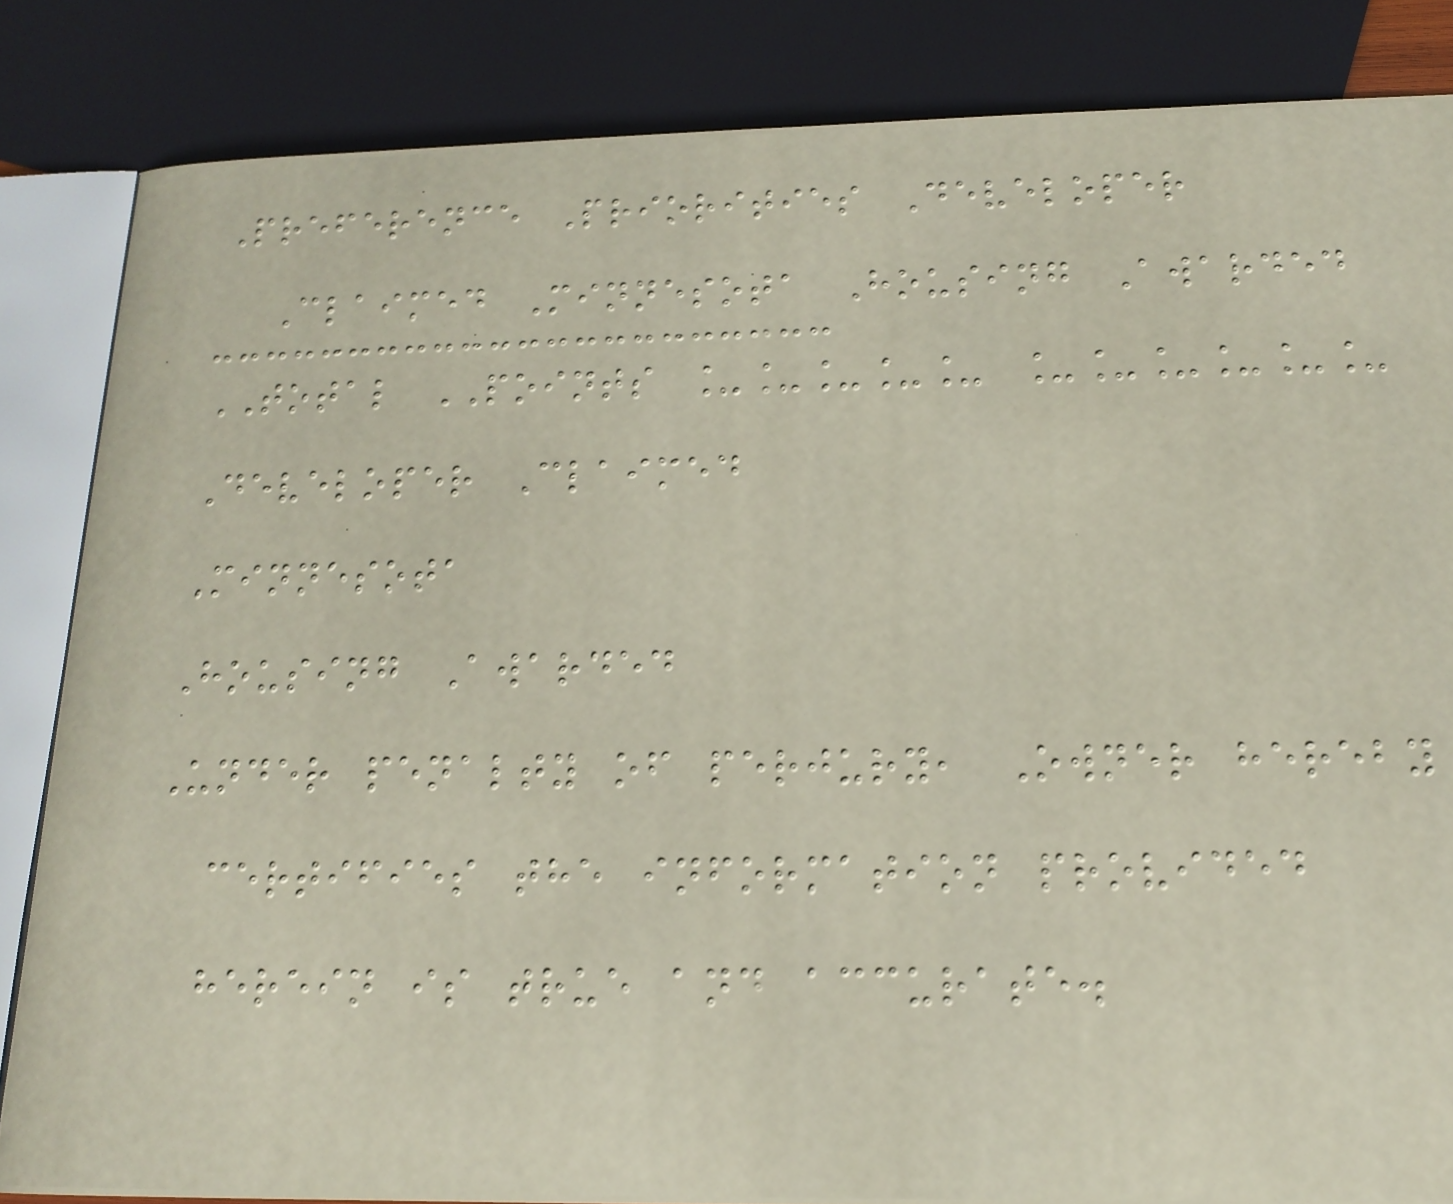Preference Priorities Developer
Claimed Minnesota Housing Awarded
TOTAL POINTS _____ ______
Developer Claimed
Minnesota
Housing Awarded
Under penalty of perjury, Owner hereby
certifies the information provided
herein is true and accurate.
